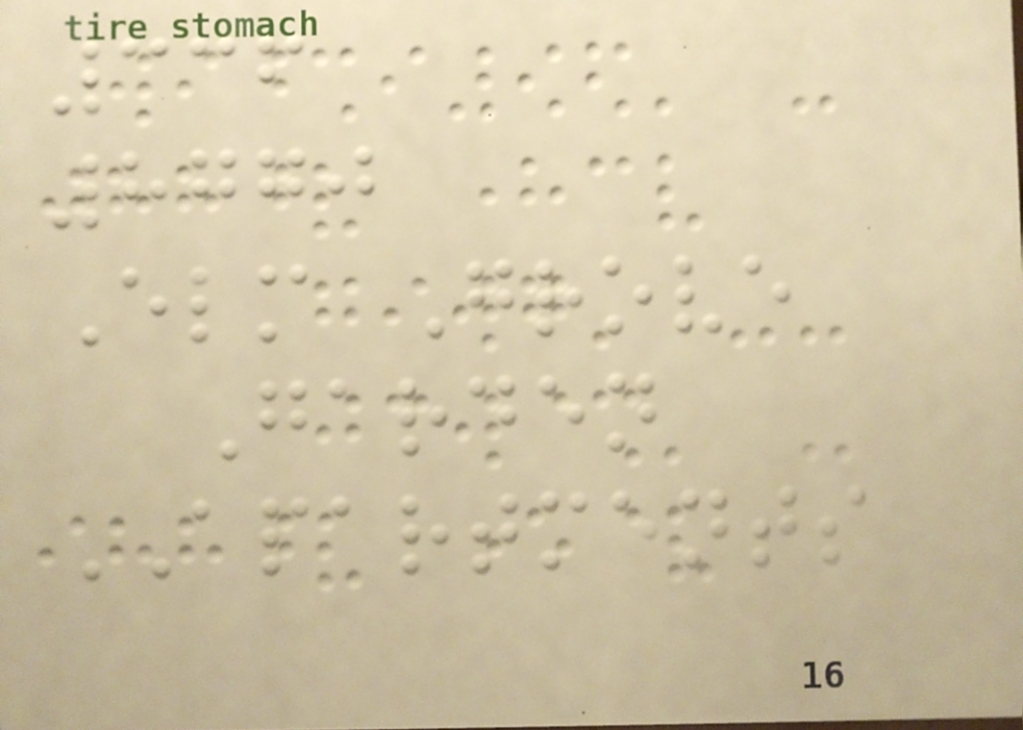336
8770
Elm Grove
Garden
APARTMENTS
